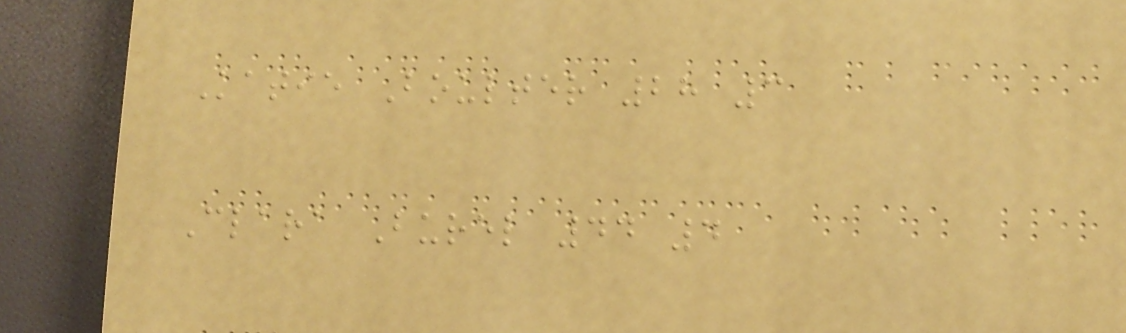Katie Boulter 28 3
Clara Burel 44 4
